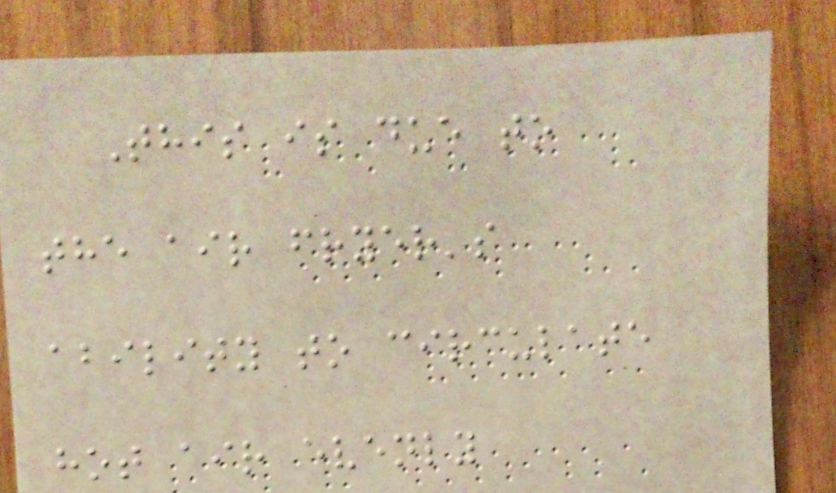This is due to
the air fryer's
ability to circulate
hot air evenly
